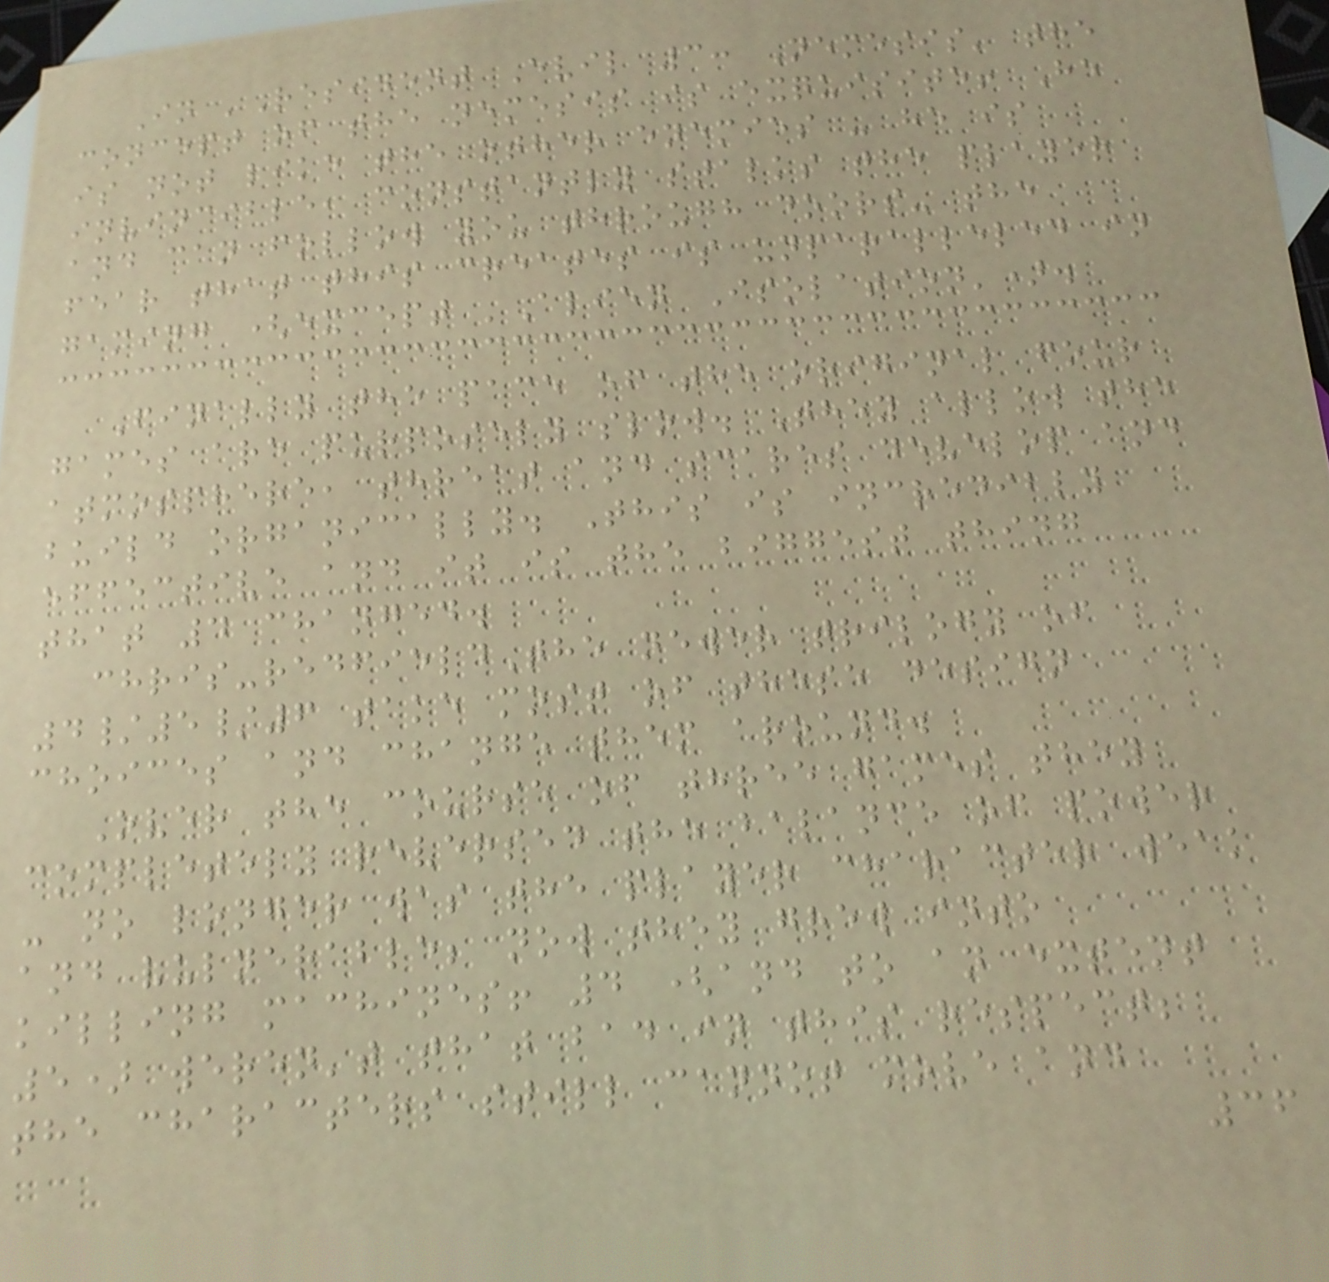In 'Resident Evil 3: Nemesis' the
concept of the nemesis is exquisite! He
is not like the other enemies - he is
invincible, constantly stalks the player
and can follow you through doors- the
fear that this creates is unparalleled in
gaming (except 'Alien Isolation').
Finally the pace of the original four
games are purposely slow. They allow the
atmosphere, threat and scares develop and
build organically. This is incredibly
effective and it is the biggest thing
that 4 changed.
chris-redfieldThe newer trilogy of
4/5/6 take most of these design
choices and change them around.
Over the course of three games they
completely reversed the balance of power
- no longer was the player character weak
and vulnerable; now they grew into
killing machines! 4 (and to an extent
5) weren't that bad in this respect;
the characters still cannot move and
36
